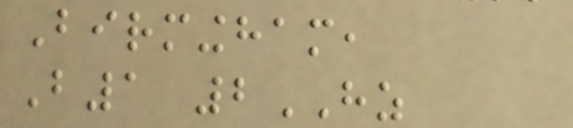Birmingham,
B1 2HZ
